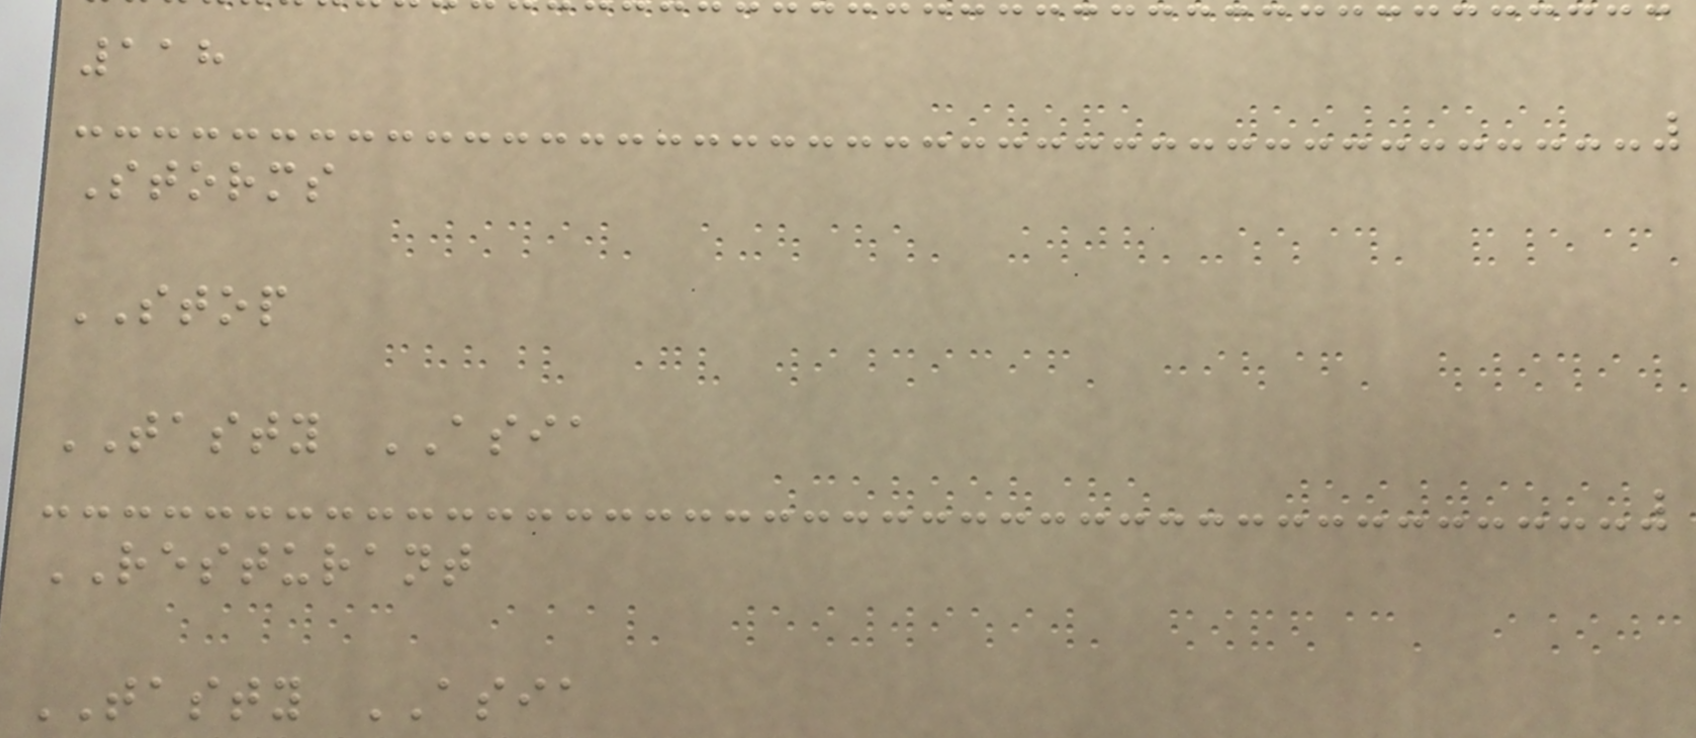118
Storms
STOP
TASTY ASIA
RESTURANT
TASTY ASIA
